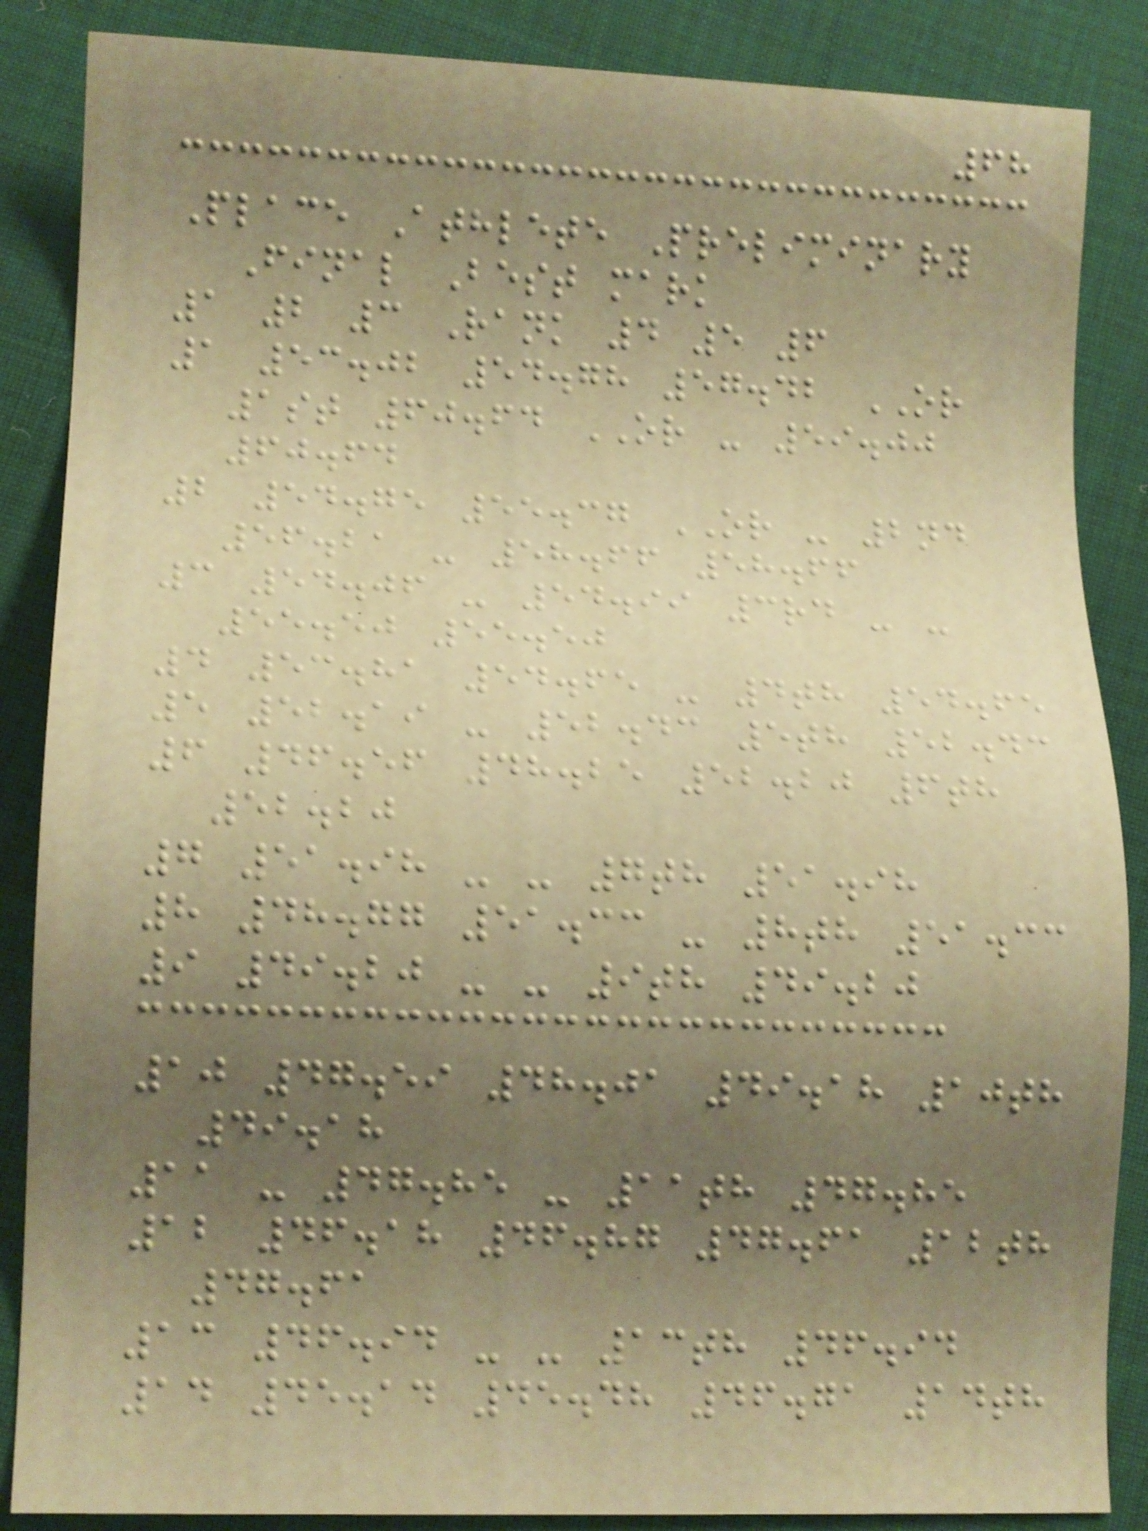68
Place Athlete Preliminary
Final Best mark
1 2 3 Rank 4 5 6
1 53.02 54.78 57.42 OR
1st 60.64 OR - 59.00
60.64
2 54.75 55.37 OR - 2nd
56.21 - 58.66 58.66
3 54.06 - 54.99 3rd - -
55.50 55.50
4 53.81 54.65 - 4th 54.65
5 52.19 - 52.43 5th 52.43
6 46.56 48.25 52.20 6th
52.20
7 51.98 - - 7th 51.98
8 48.77 51.33 - 8th 51.33
9 49.20 - - 9th 49.20
10 47.59 48.01 49.18 10th
49.18
11 - 47.85 - 11th 47.85
12 46.18 46.87 47.61 12th
47.61
13 46.94 - - 13th 46.94
14 45.14 45.48 46.71 14th
